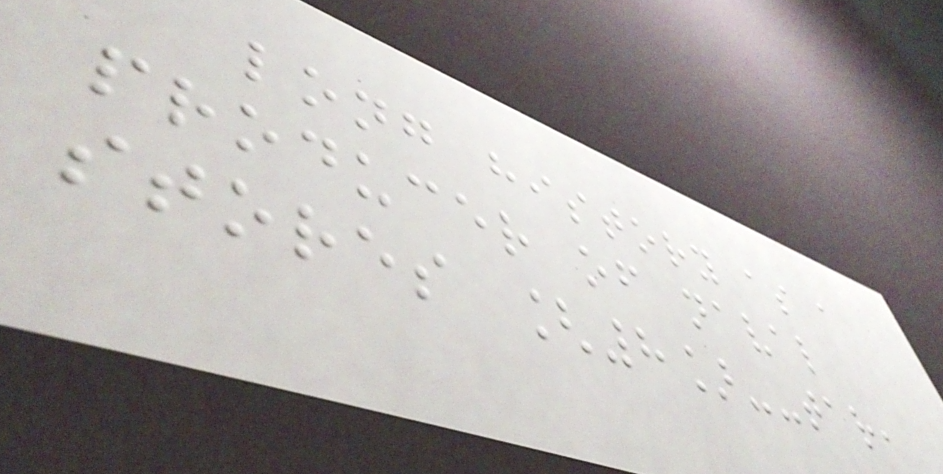long history as a
producer of naval
stores [8]--tar,
